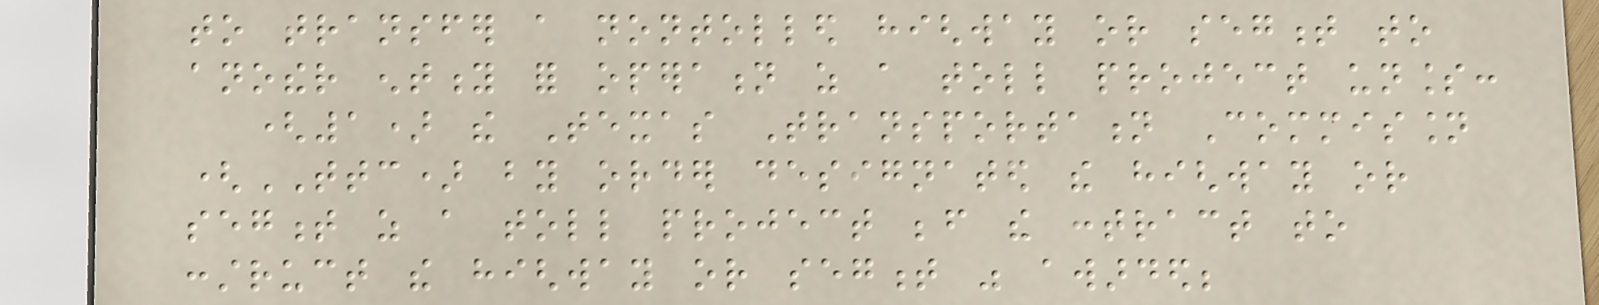to transfer a nontolled highway or segment to
another entity for operation as a toll project unless:
(1) the Texas Transportation Commission
(TTC) by order designated the highway or
segment as a toll project before the contract to
construct the highway or segment was awarded;
